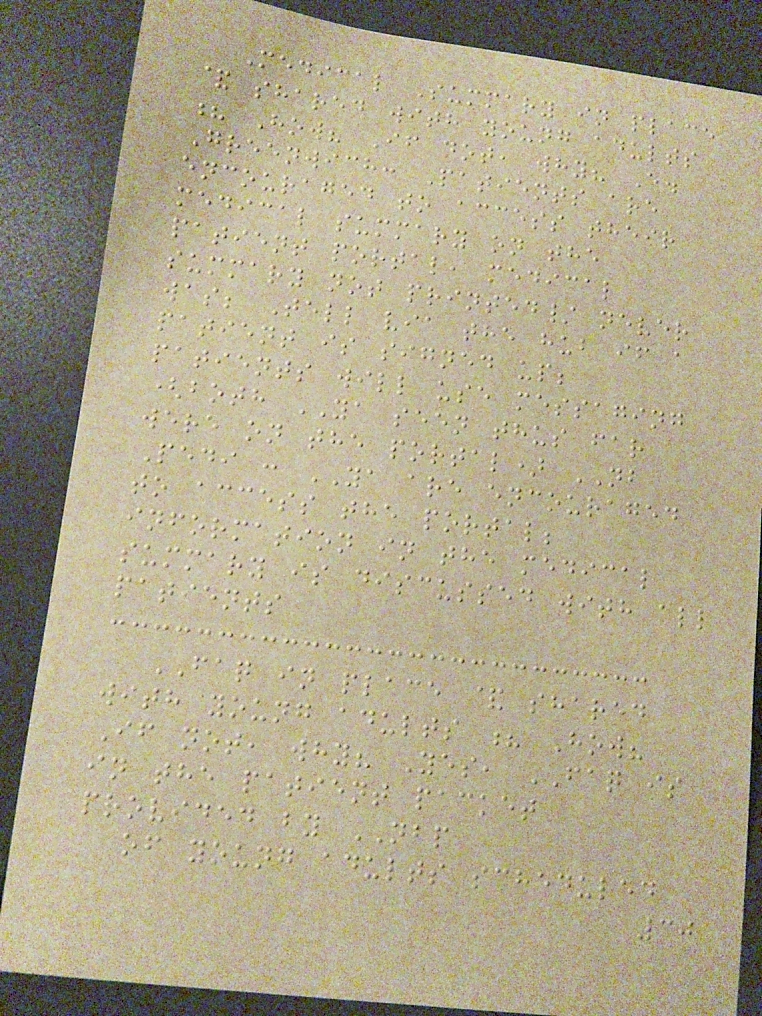Medical Summary in place
& shared with young adults
? How? If not, why? E.
Greenwich: Patients are
encouraged to access their
medical summary on the
patient portal, medical
summary not printed/ never
was; Tell via the hub if a
patient is signed up;
patients will use messaging
(both YA seen thus far
were on the portal) NB
Pedi : YA are encouraged
to access the portal;
information in the medical
summary is discussed with all
patients
FAQ in place & shared
with young adults ? How?
If not, why? Yes, FAQ is
in the patient packet
provided by NBP
of young adults scheduled
30
